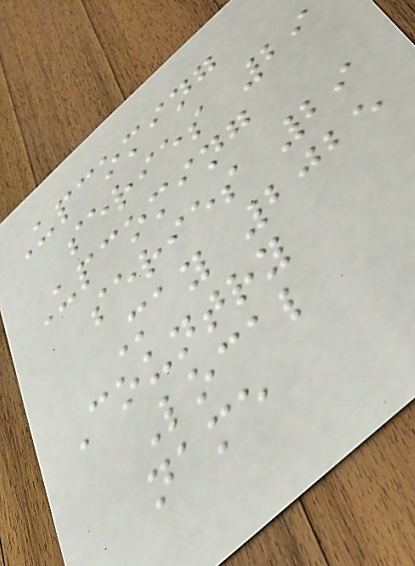Upcoming
series 29
Upcoming
series 29
May 2025
Country
Local
name
